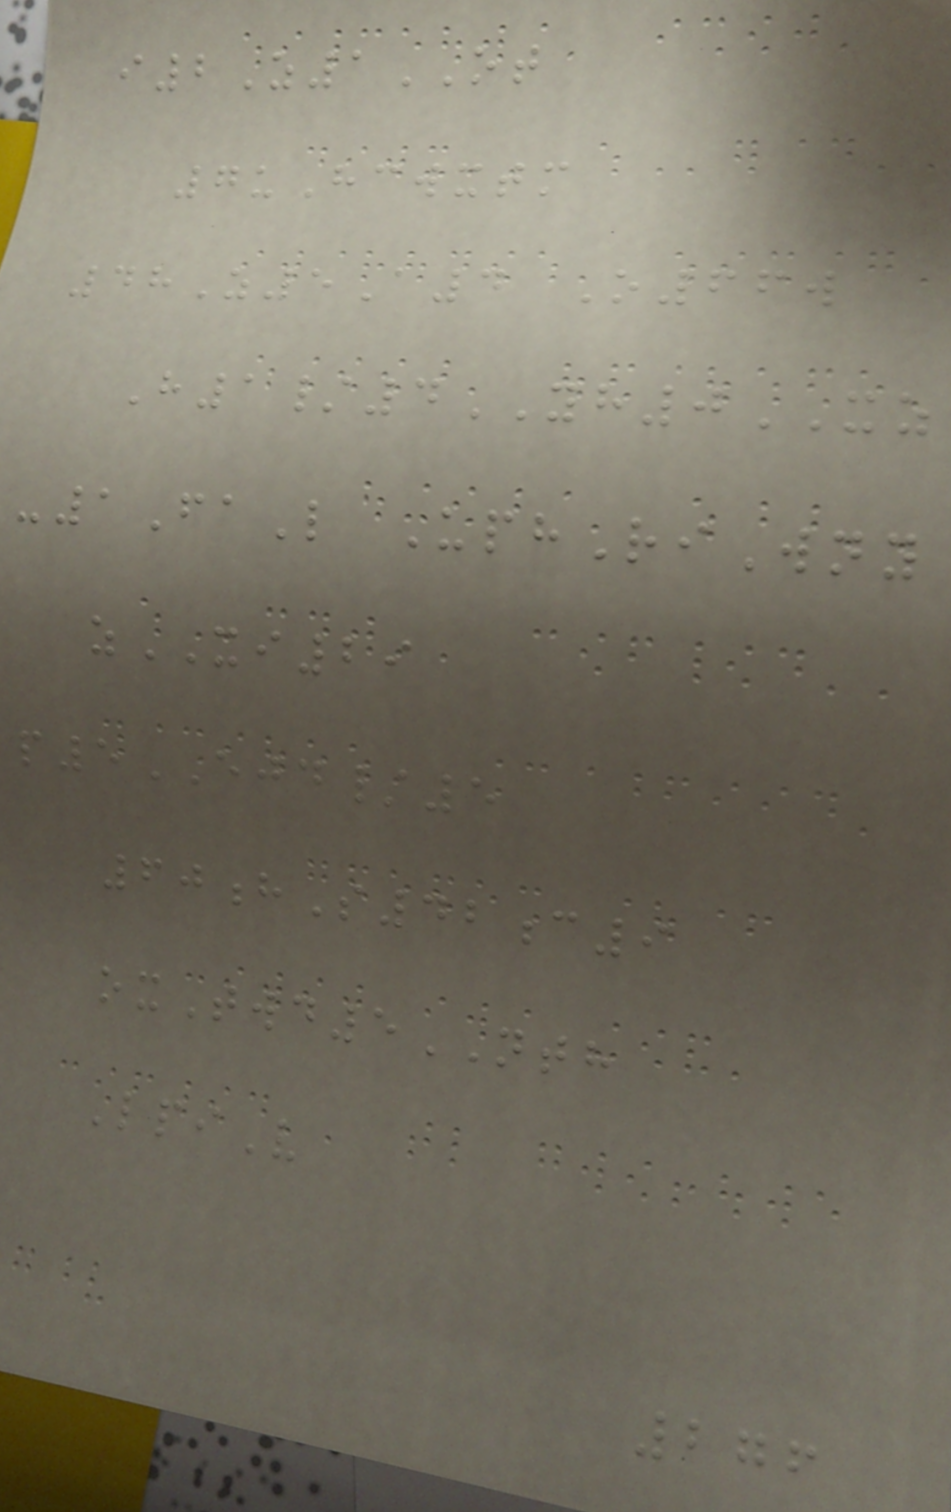i2Z1OT
7uHcwxtm
48Z5A4 O66w
H1/4YH0XZ
-1FaL UphRiWny
zXI29
p5EJD/5
60hS42c9
oxTwd5NTH
LpiV
276
